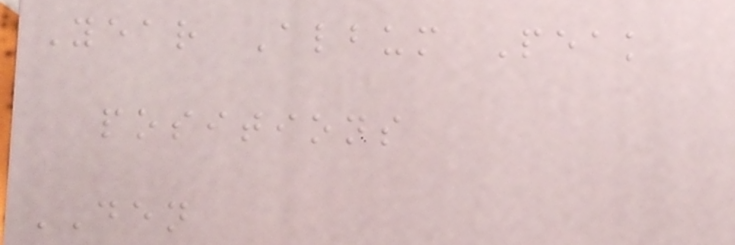Year Album Peak
positions
DEN
